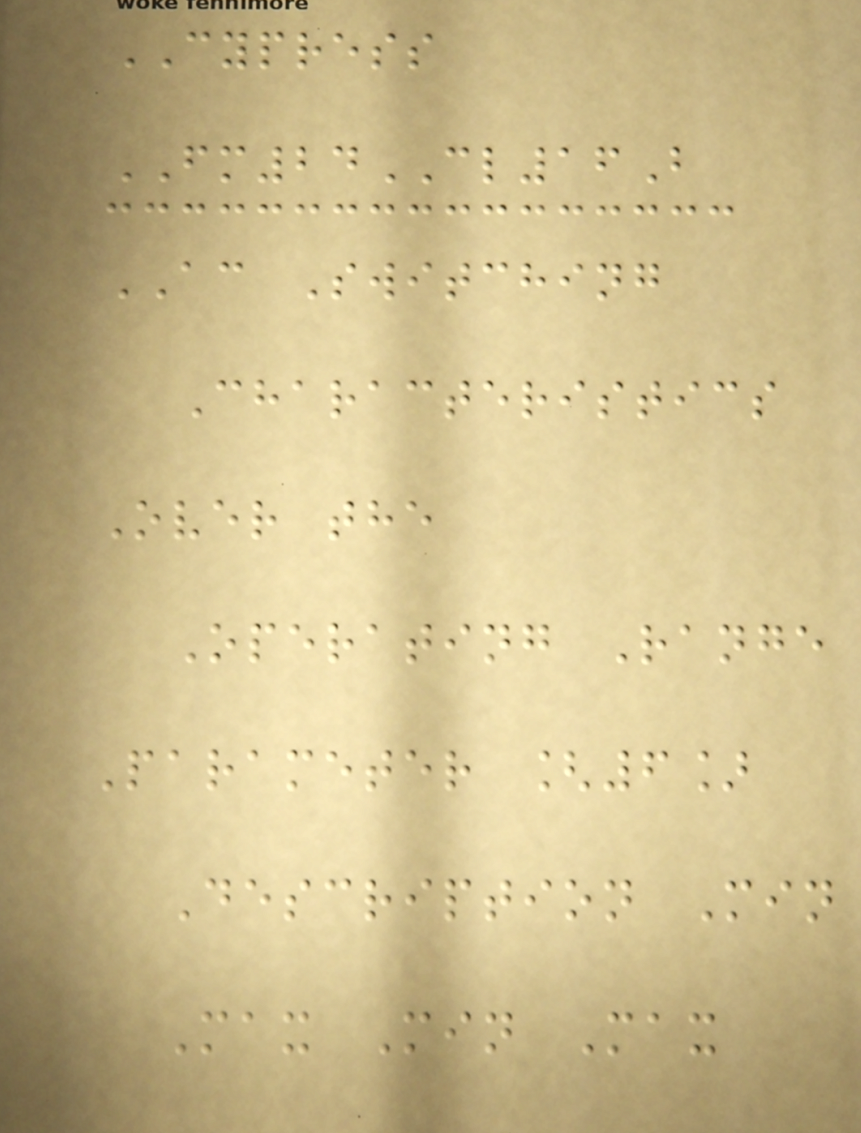CYPRESS
FM24CL16B
AC Switching
Characteristics
Over the
Operating Range
Parameter [6]
Description Min
Max Min Max
